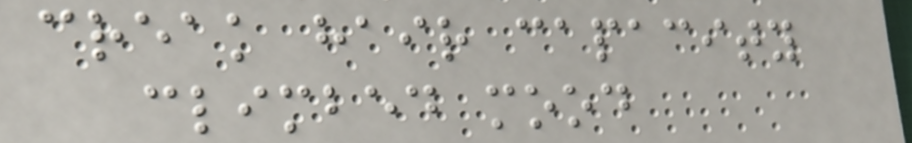creak hair capacity
climbed mood
